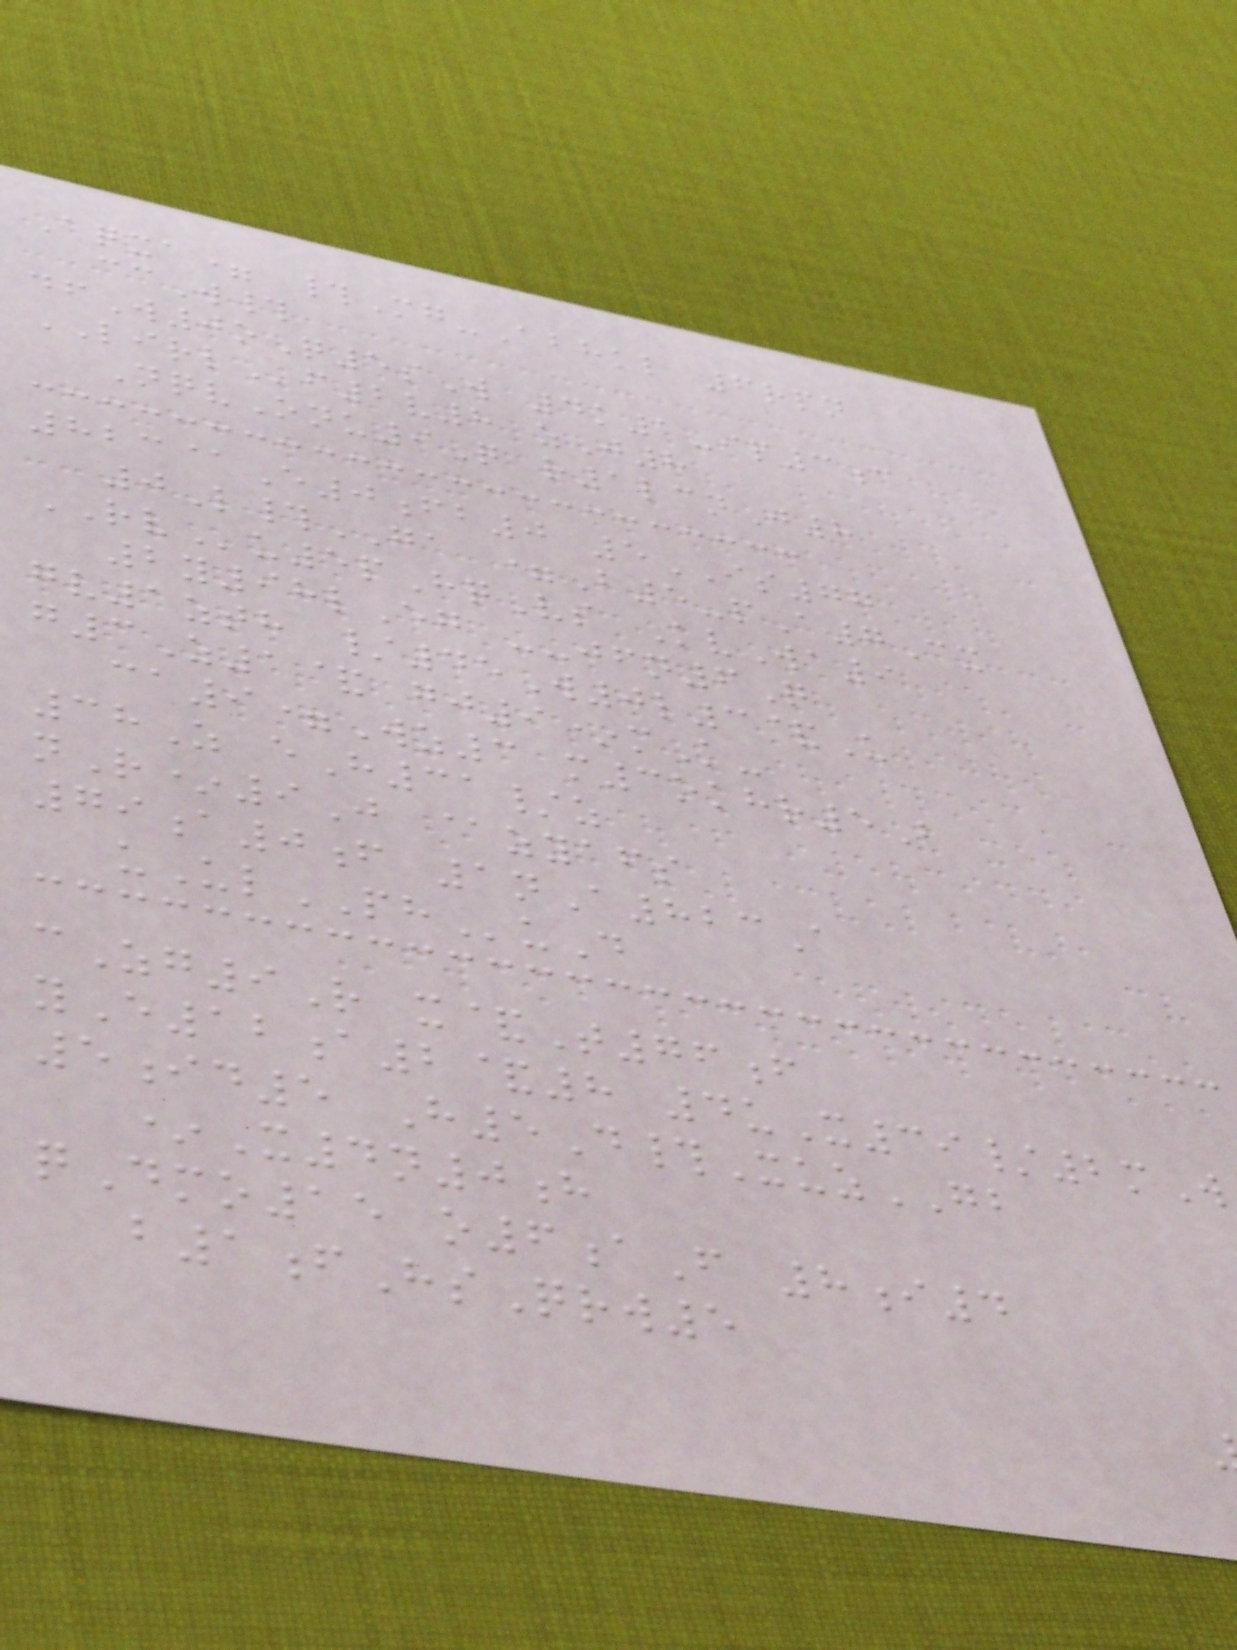Aqxa= #Mg-Abhkl 6rpn
ccW#
dfW0oQ5sW 4k1-ip3c
LIRLf2v8 zJ8
NqvOnu9Q r1lcnJ8
823@E0fb0 5IS77
0L#GA =B5-pA7Cx
RVu5pHqVs KvWa9
2y98lEg --jfn6Q
gv1zth /45W0l3&U
g3Z1& gj9*mK-
ca9=Wz3 m3okhr5B
38Z eH31/z
nR*9J @zyafs
79a0f 1nA823A
uUlPHuD
cZg9R x&T76f
yE12a2&8 4uX39/2mW
5id5 H5D#XuzGB
*X4n0h
qDmo15 o6aF 8i4
b1fHsQrw5
